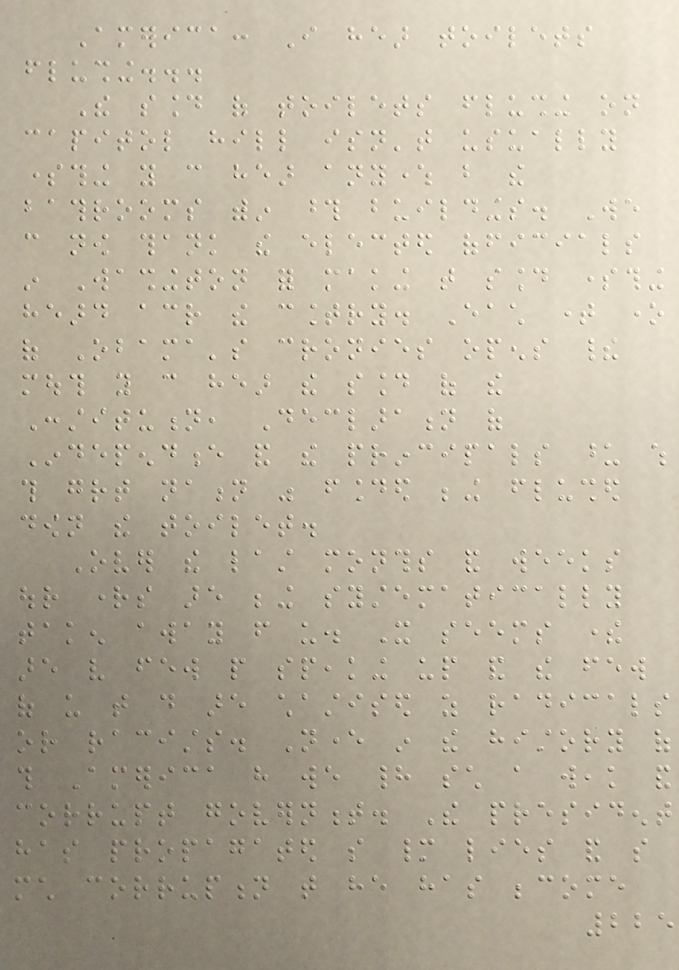America: I hear toilets
flushing...
The sound of toilets flushing on
capitol hill isn't usually
something you can hear anywhere but the
bathrooms within those buildings. We
can now thank the elected officials
in Washington for making that sound something
heard across the country. Each time one
of Obama's cronies opens their
mouth you can hear the sound of the
Constitution, Declaration of
Independence and the principals upon which
this great nation was founded being flushed
down the toilet.
Over the last months and weeks
our rights are being systematically
taken away from us. It seems there
are very few people speaking up and the few
of us that do are chastised as radicals
or racists. Never in the history of
this America have we had such a weak and
corrupt government. The president
has propagated so many lies and so
much corruption that he has become
225
